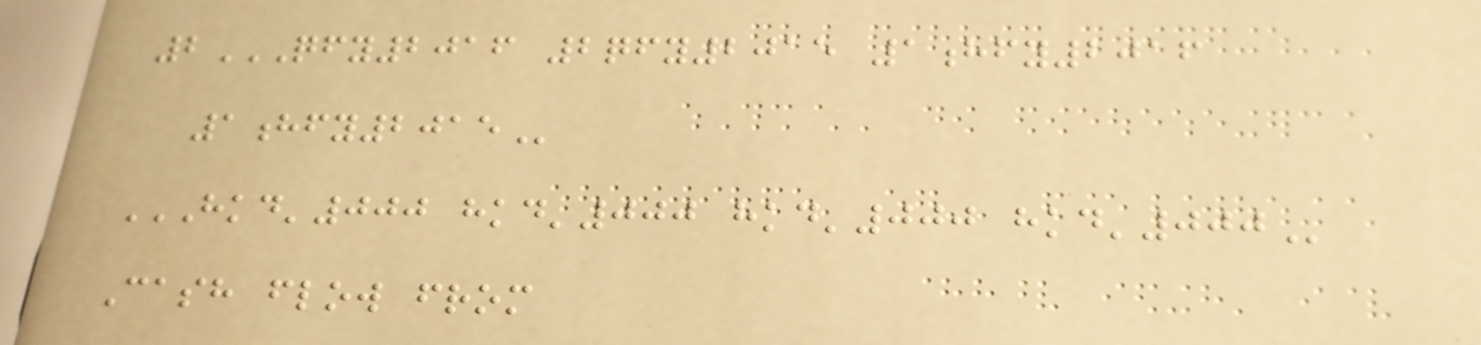2QFY2016 2QFY2015 1HFY2016
1HFY2015
HKD'000 HKD'000 HKD'000 HKD'000
Cash flow from
